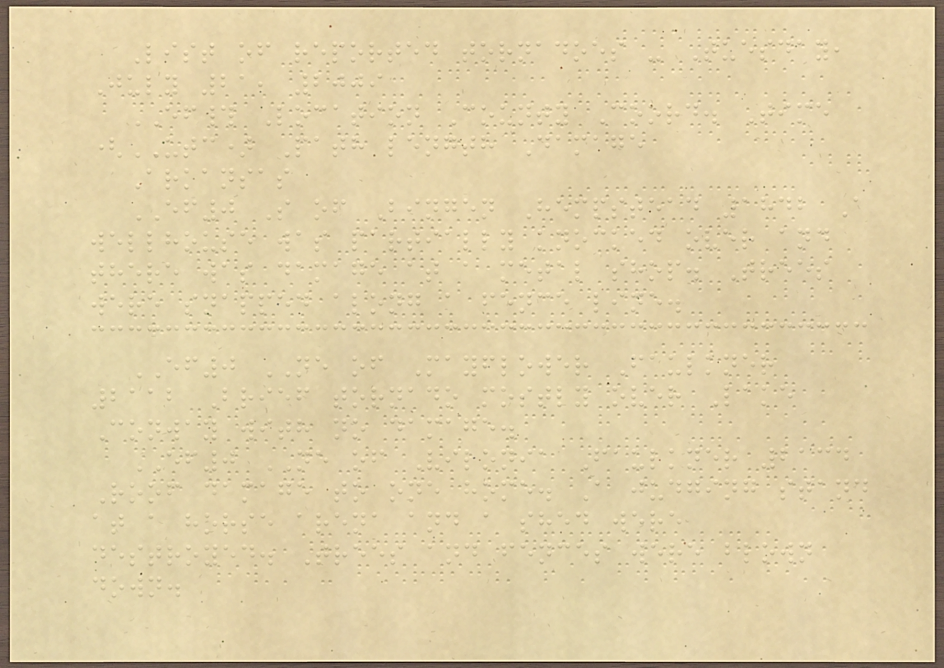List of reported tornadoes - Tuesday,
July 21, 2009
EF# Location County Coord. Time
(UTC) Path length Damage
Arkansas
EF0 S of Bingen Hempstead 1842 A
wellhouse was partially knocked over and
there was damage at a metal shop. Trees
were snapped along a fence line.
EF0 NE of Mayflower Faulkner
2112 Brief tornado mostly over Lake
Conway with no damage.
EF0 NE of Vilonia Faulkner 2134
Roof damage to one home. A judging stand
at a horse arena and a shed were
destroyed. Trees and fences were blown
down.
